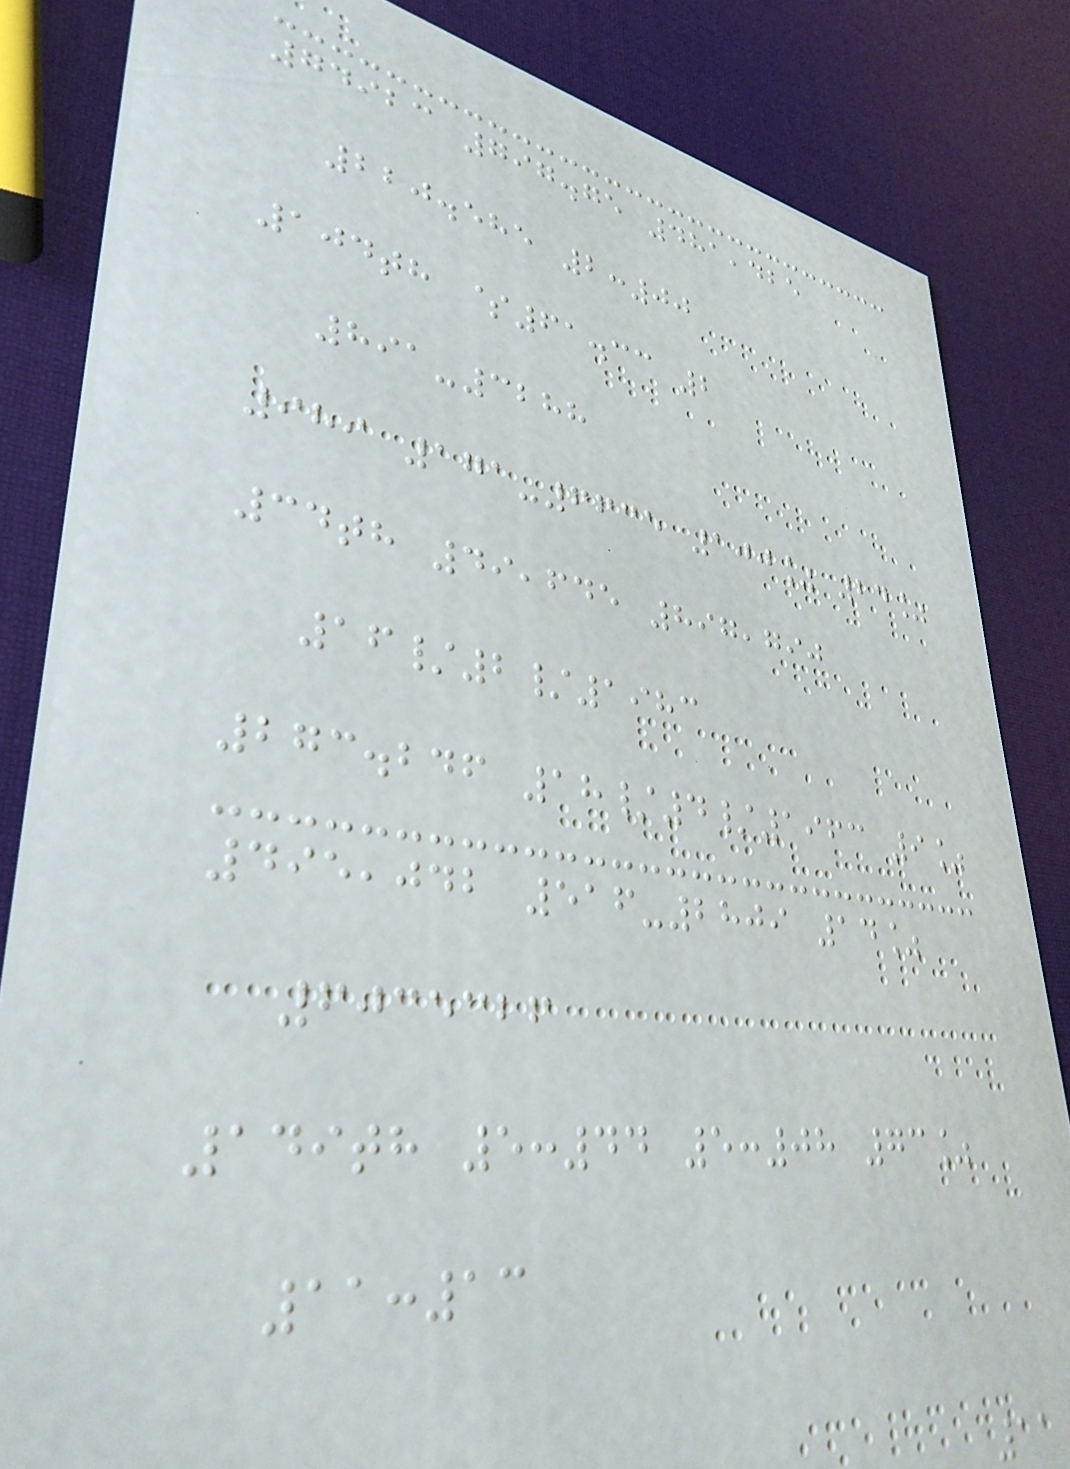74923 797.75 481,425
220.585 2:00
104th $61.33 2
891-3288
989 171-6635 100% 24%
34th 49,645 897,790
16/2/1983
273.246 18/4/1963 9%
495,042 516-2809 14%
6035326
149th 5:44 5:08 73%
11:13
11
